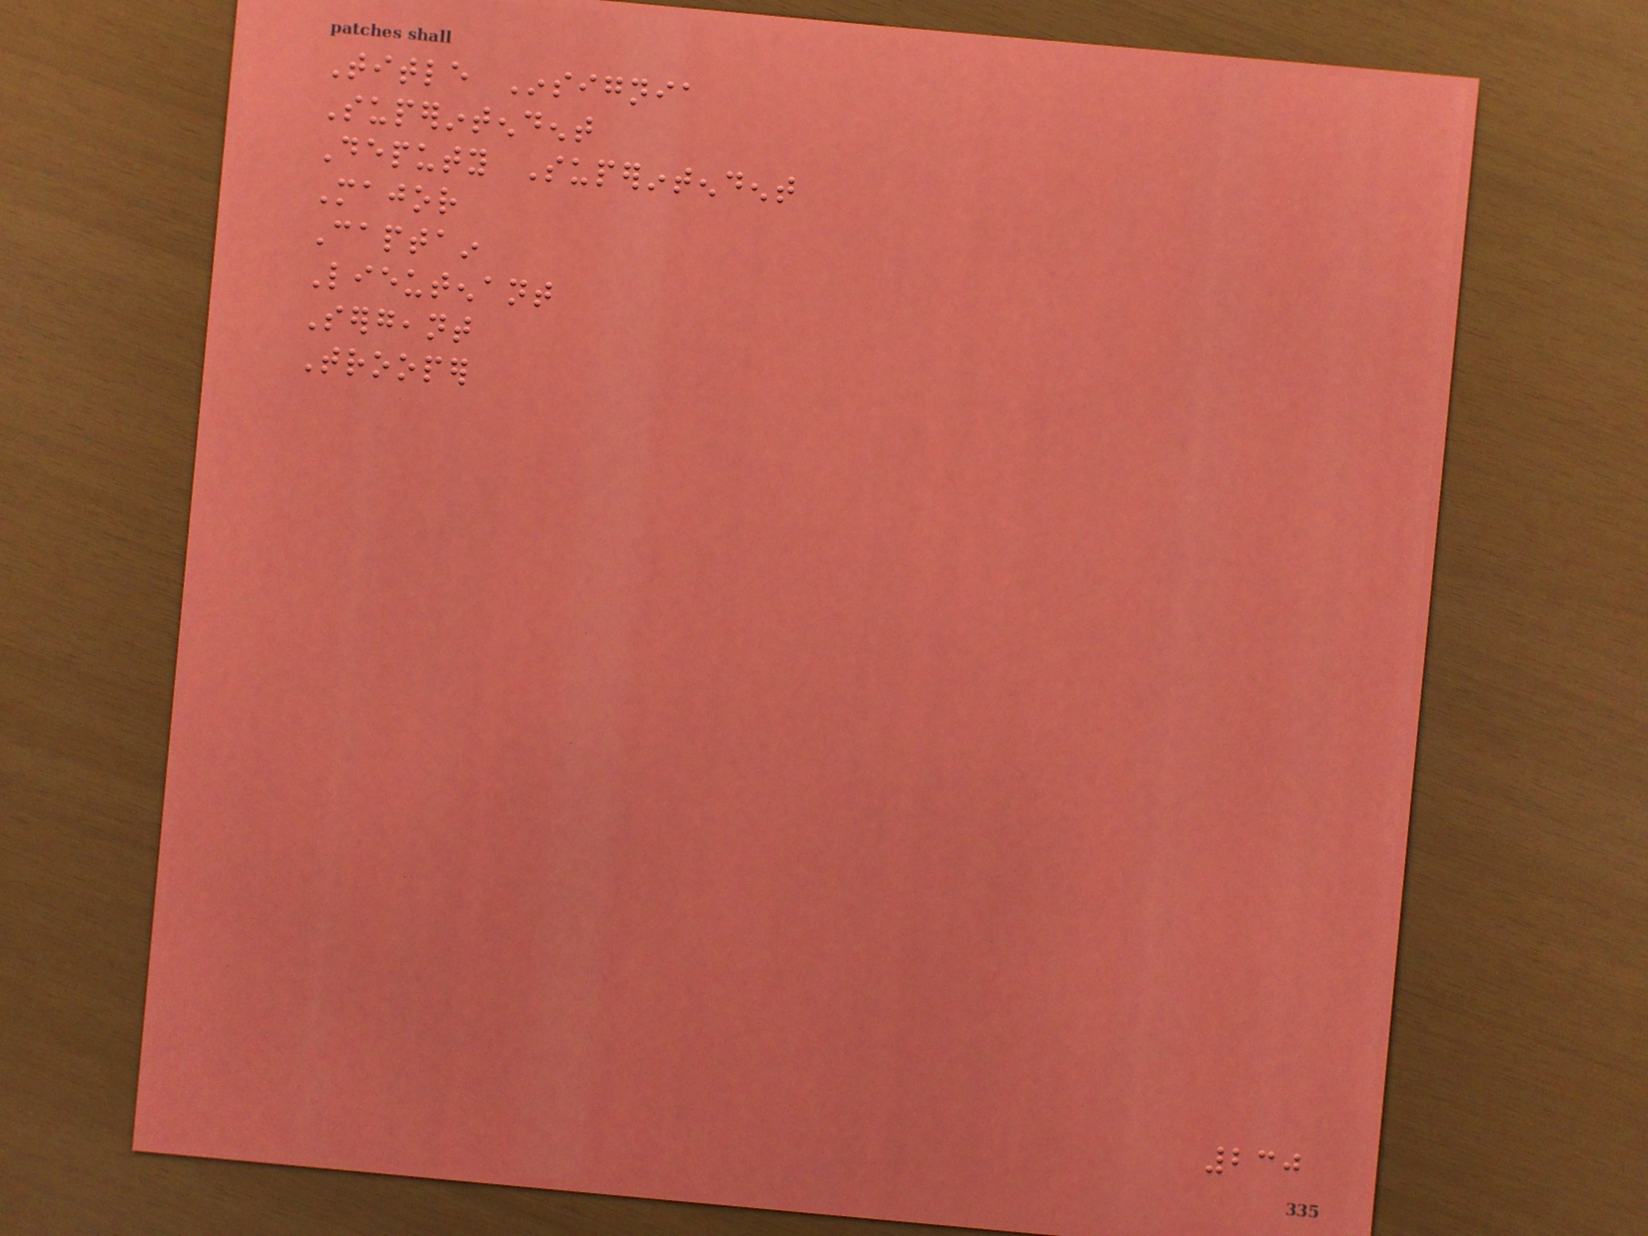Title Insignia
Superintendent
Deputy Superintendent
Major
Captain
Lieutenant
Sergeant
Trooper
230
